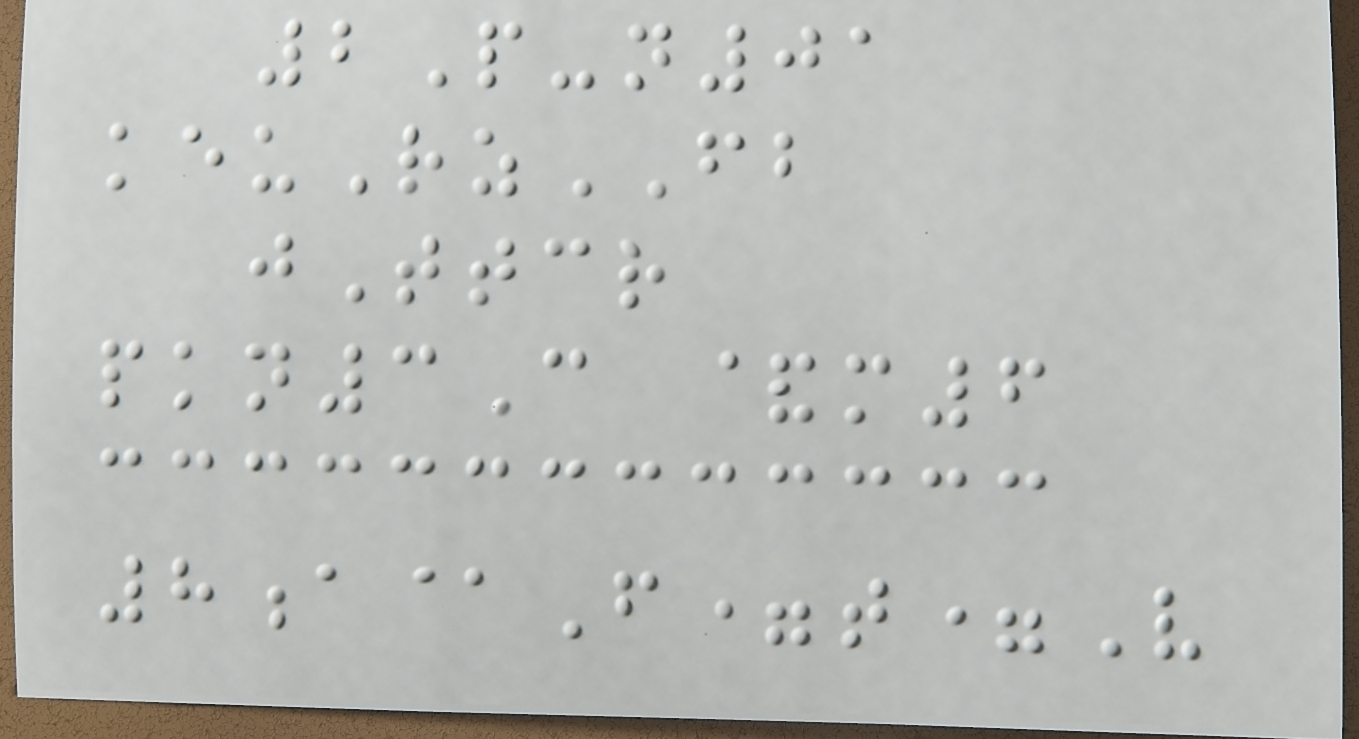2P-n01
keuRzFB
jTtcr
pkn3C &m6
8a@F=t=V
